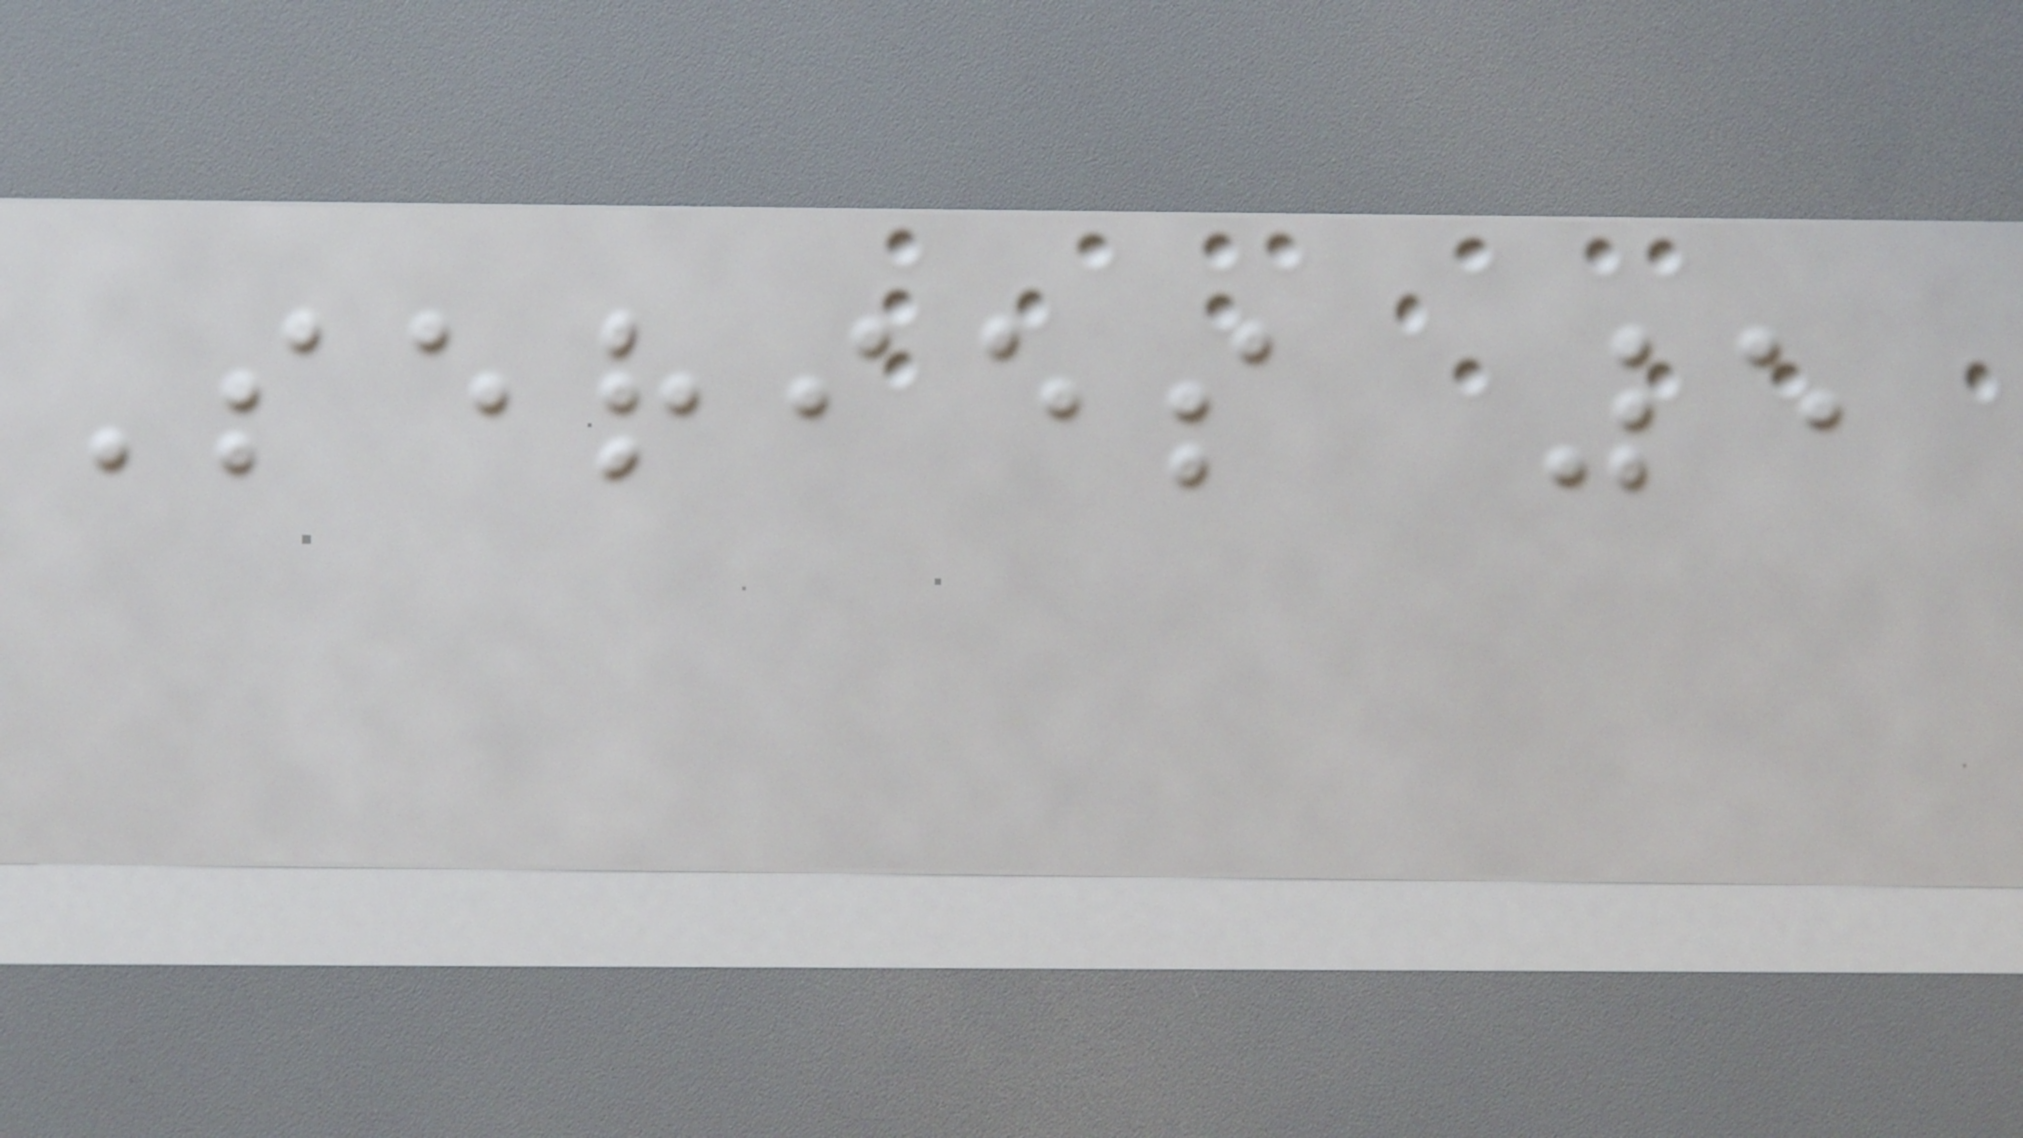Series 5
